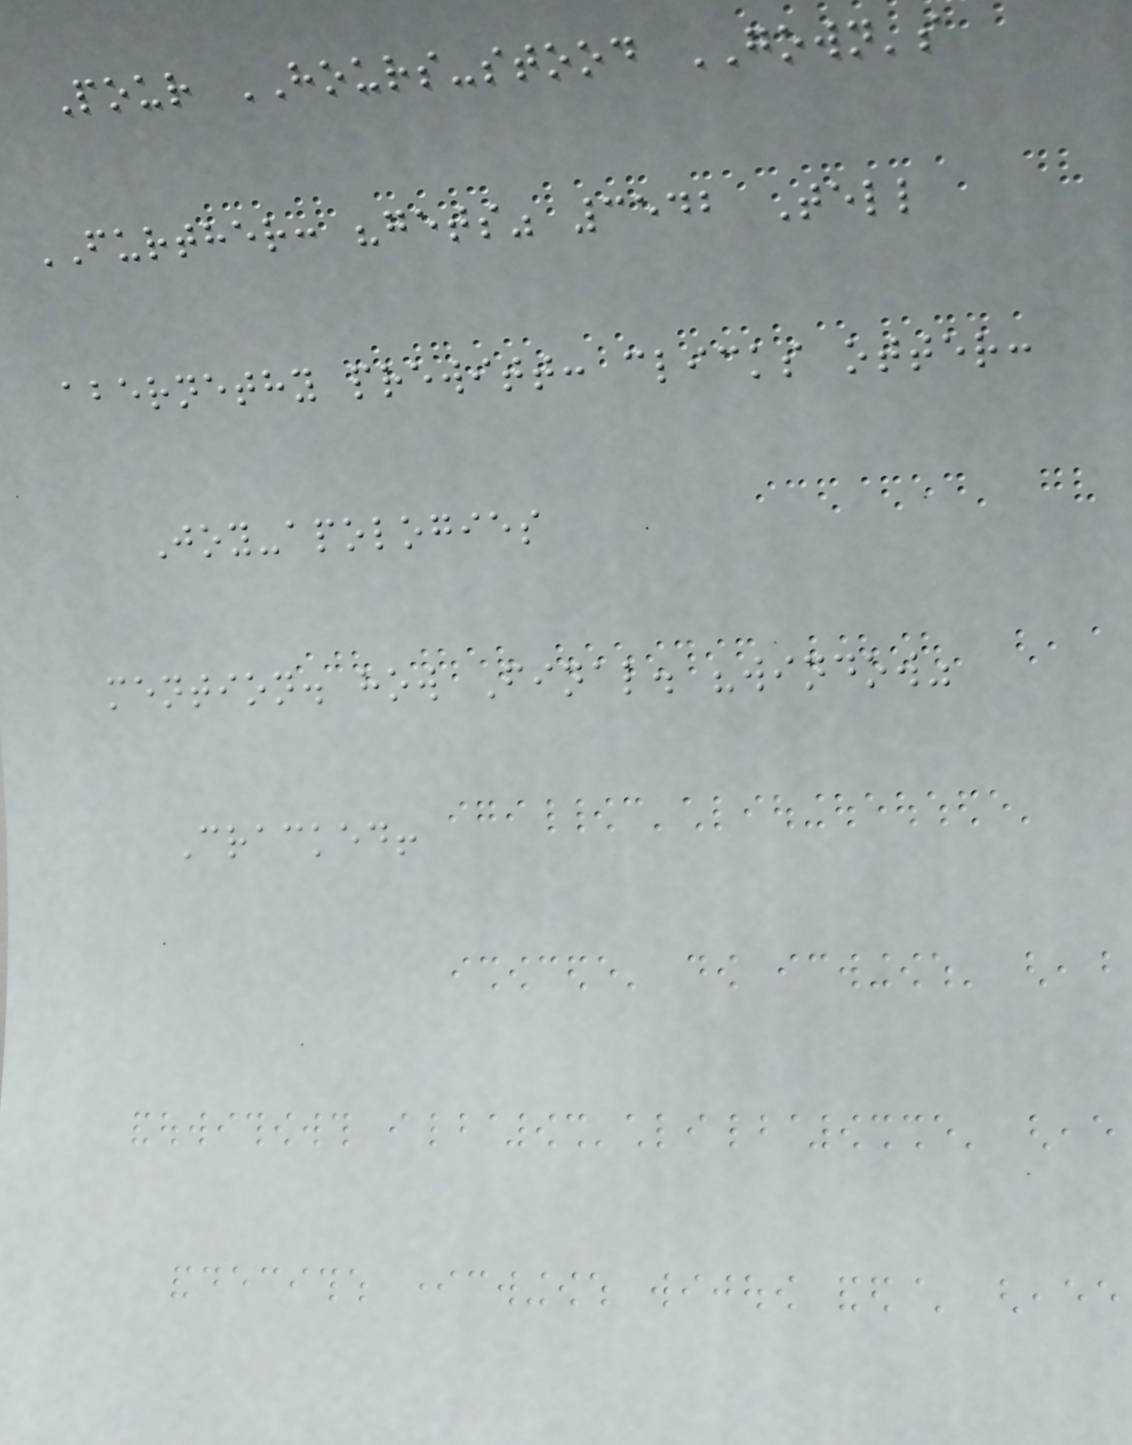Pour HOURS-stood GOWN's
FURTHER: "gets" 3542 Tell
abernethy prewitt: clicks otter:
Joy-apologies
mention. how Final. "window"
Cracked!
